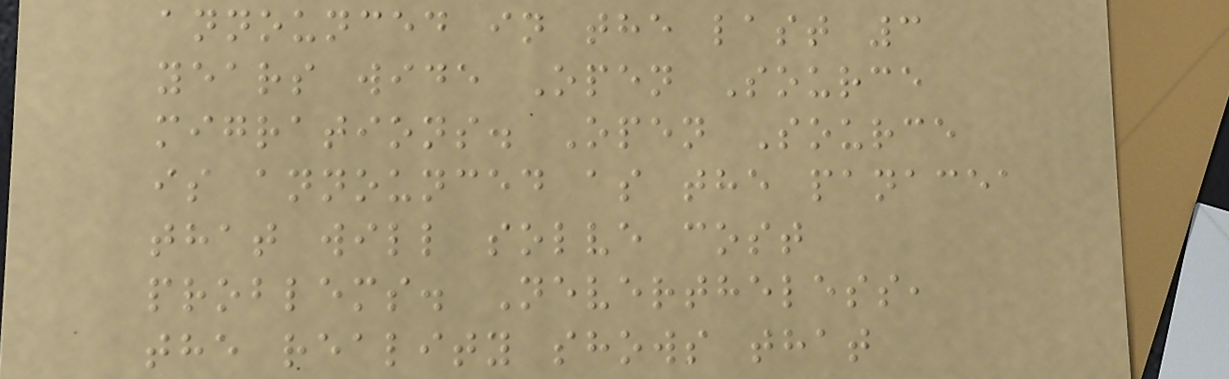announced in the last 3
years wide Open Source
migrations. Open Source
is announced as the panacea
that will solve cost
problems. Nevertheless,
the reality shows that
